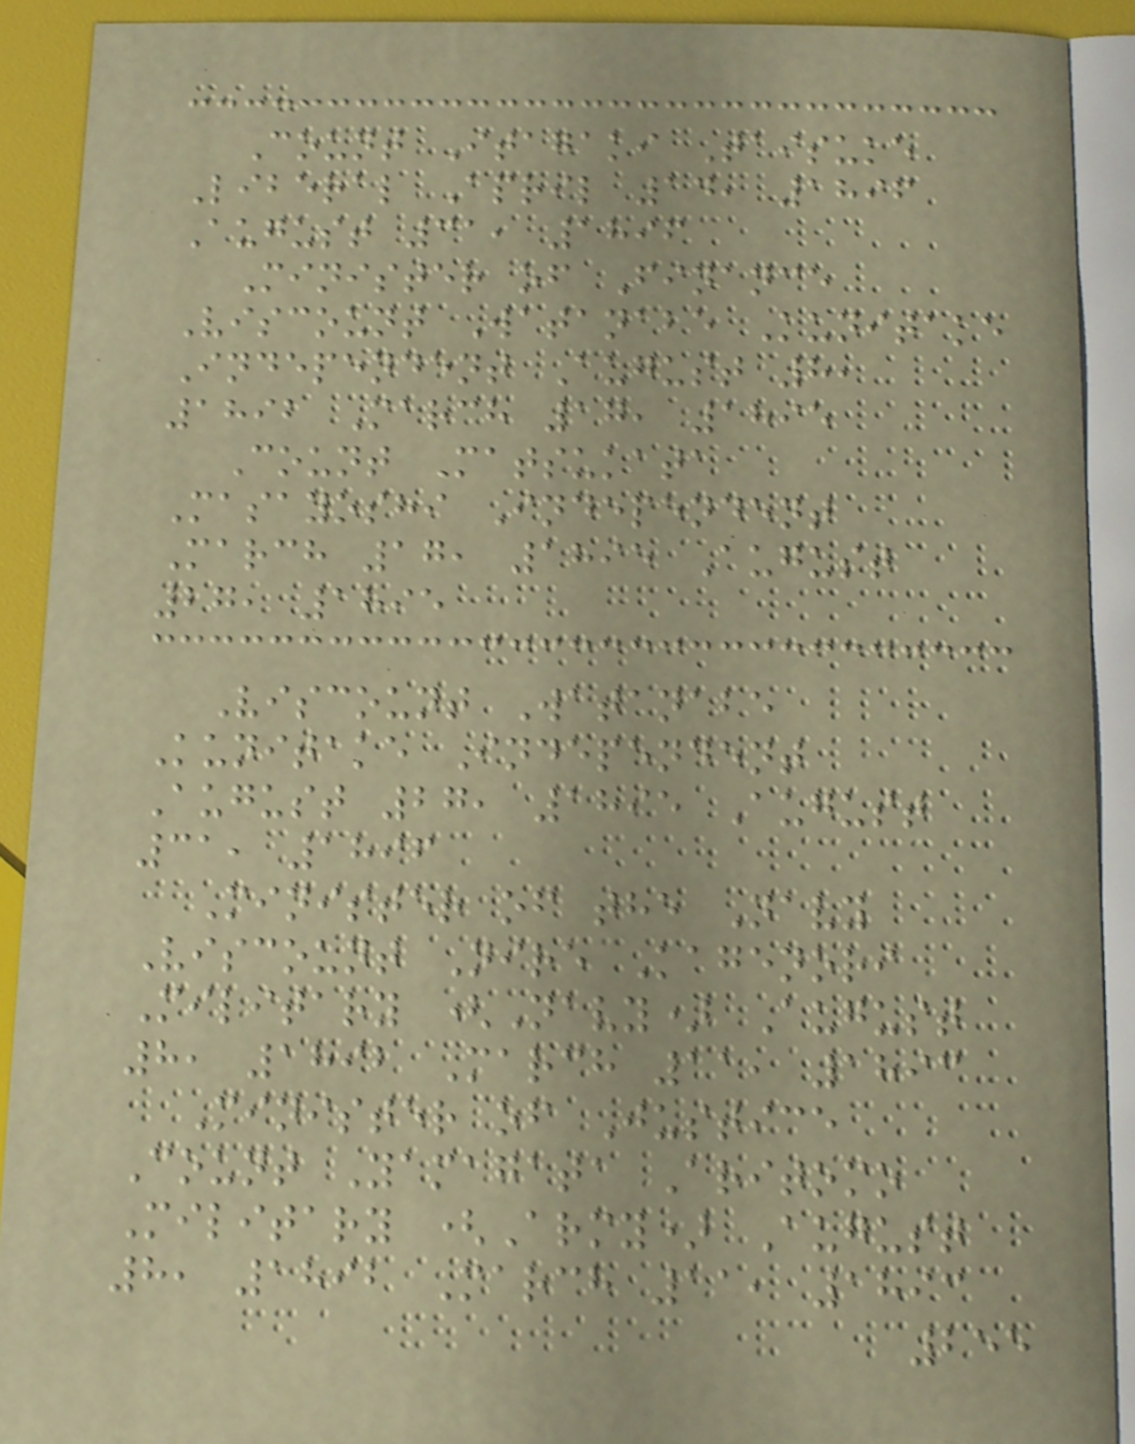Count Itagaki Taisuke
Liberal April 14, 1896
August 31, 1896
Minister of Finance
Viscount Watanabe Kunitake
Independent August 8,
1892 March 17, 1895
Count Matsukata
Masayoshi Independent
March 17, 1895 August
27, 1895
Viscount Watanabe
Kunitake Independent
August 27, 1895 August
31, 1896
Minister of the Navy
Viscount Nire Kagenori
Military (Navy) August
8, 1892 March 11, 1893
Minister of Justice
Count Yamagata Aritomo
Military (Army) August
8, 1892 March 11, 1893
255
